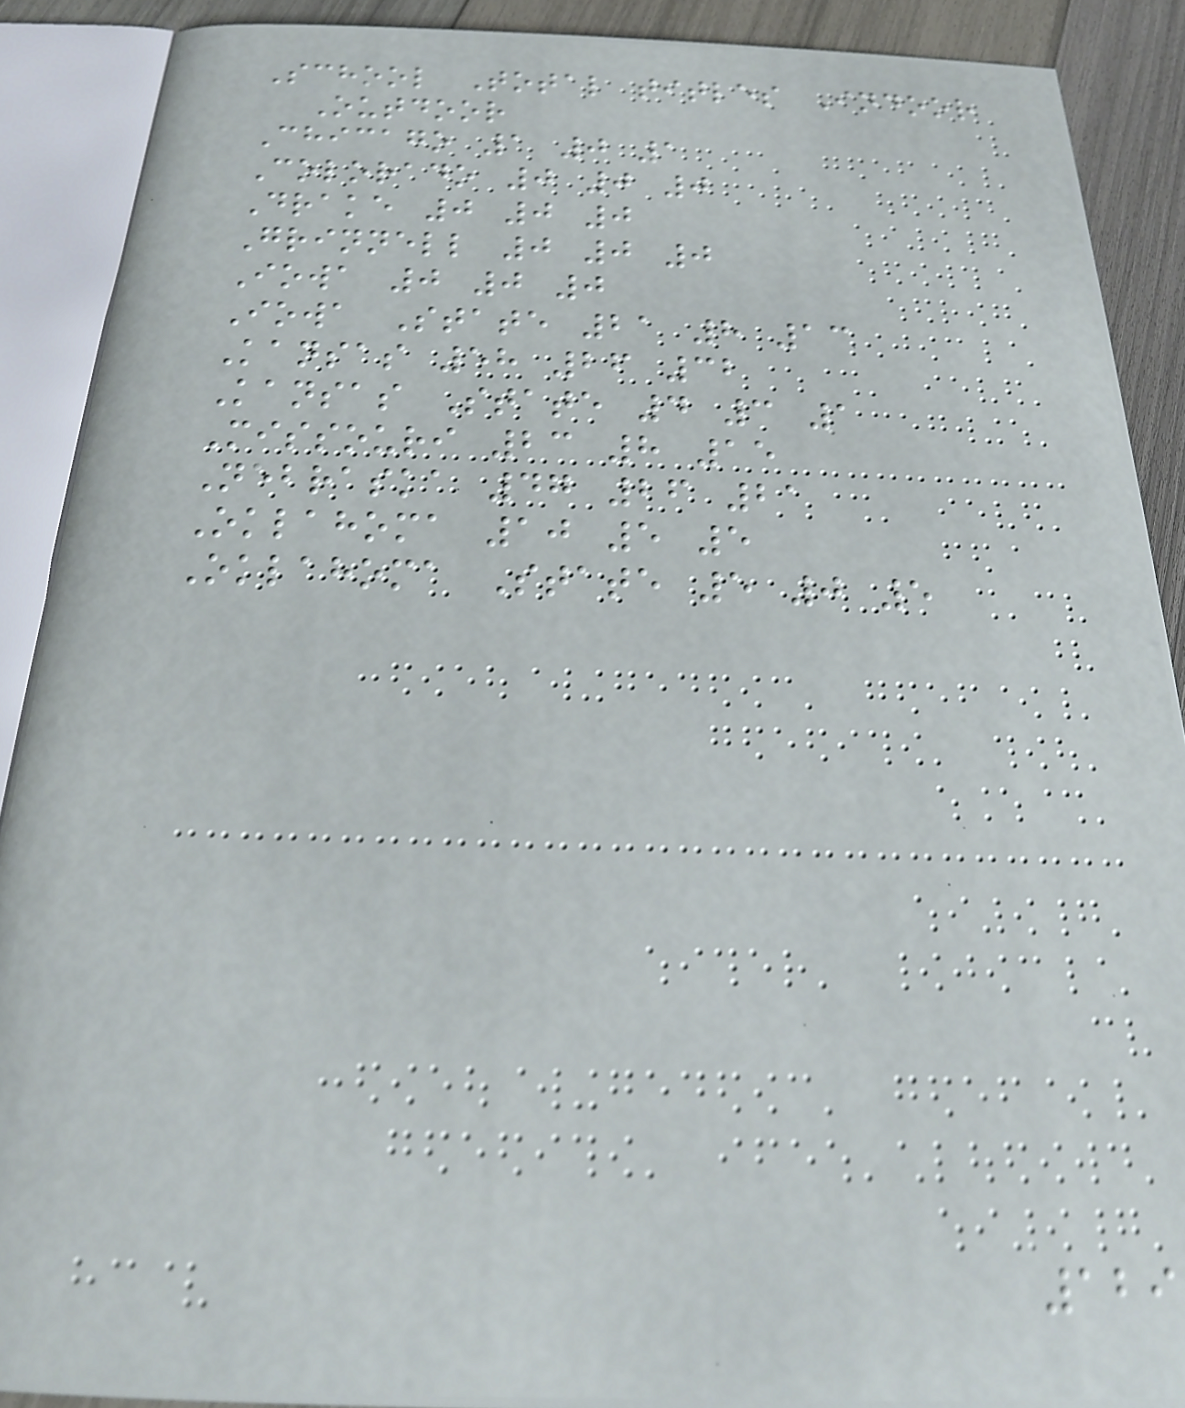School Total titles Indoor
Outdoor
Chicago 1 0 1
Colorado 0 0 0
Drake 0 0 0
Grinnell 0 0 0
Iowa 0 0 0
Iowa State 21 8 13
Kansas 58 26 32
Kansas State 4 3 1
Missouri 23 8 15
Nebraska 47 26 21
Oklahoma 10 5 5
Oklahoma State 5 0 5
129
